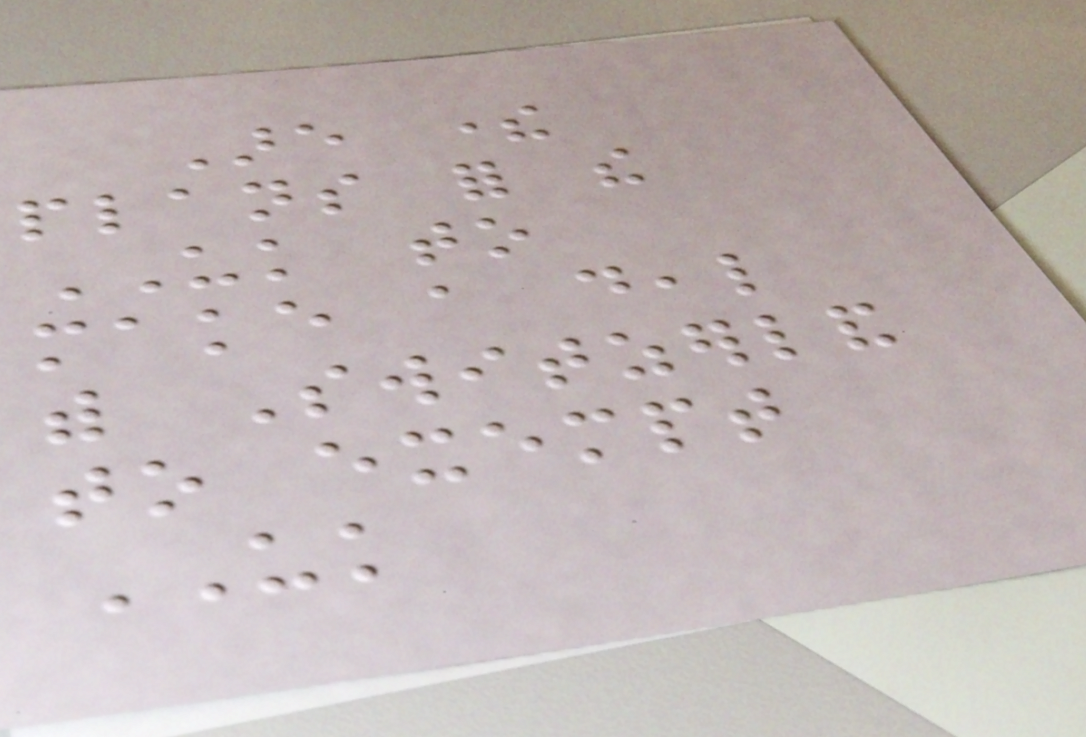Are there
plans for the
UK to
make a deal
with Switzerland
to exempt
UK
